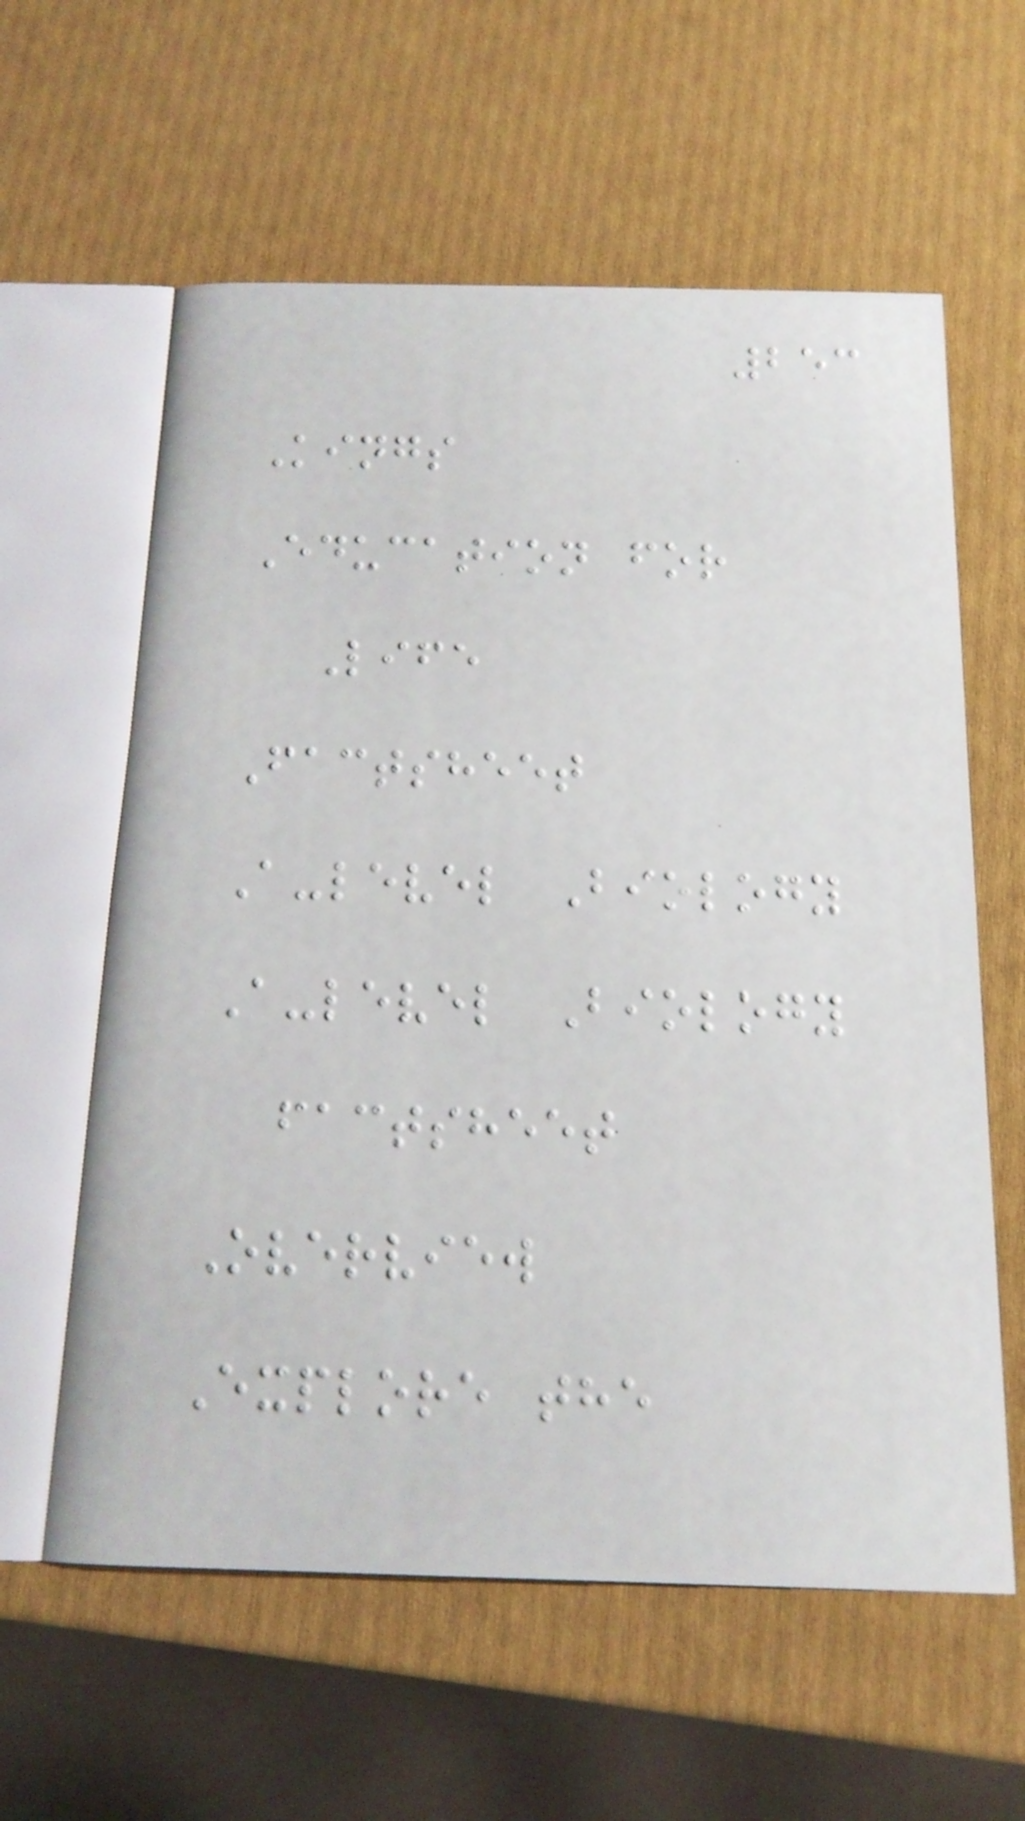253
Kings
Education for
Life
Factsheet
A-level Biology
A-level Biology
factsheet
Overview
Explore the
